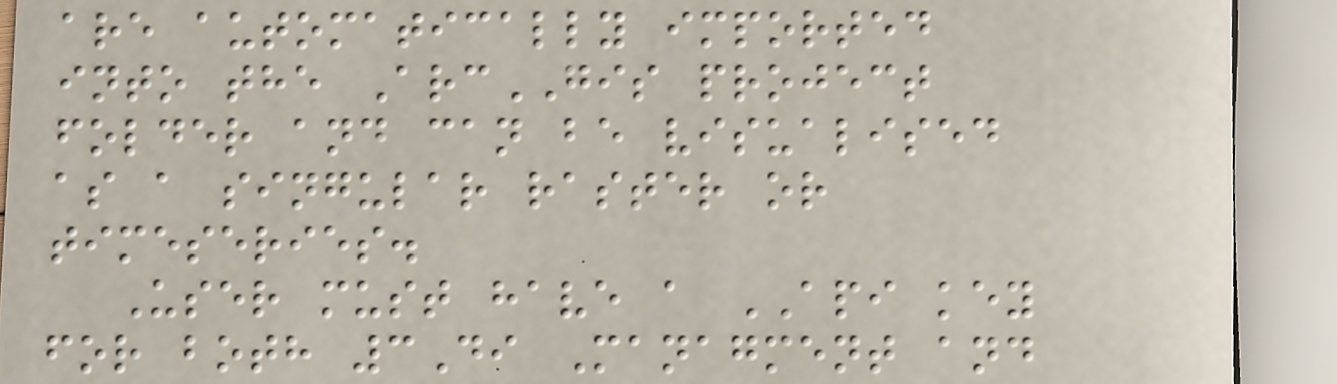are automatically imported
into the ArcGIS project
folder and can be visualised
as a singular raster or
timeseries.
User must have a API key
for both 3Di Managment and
